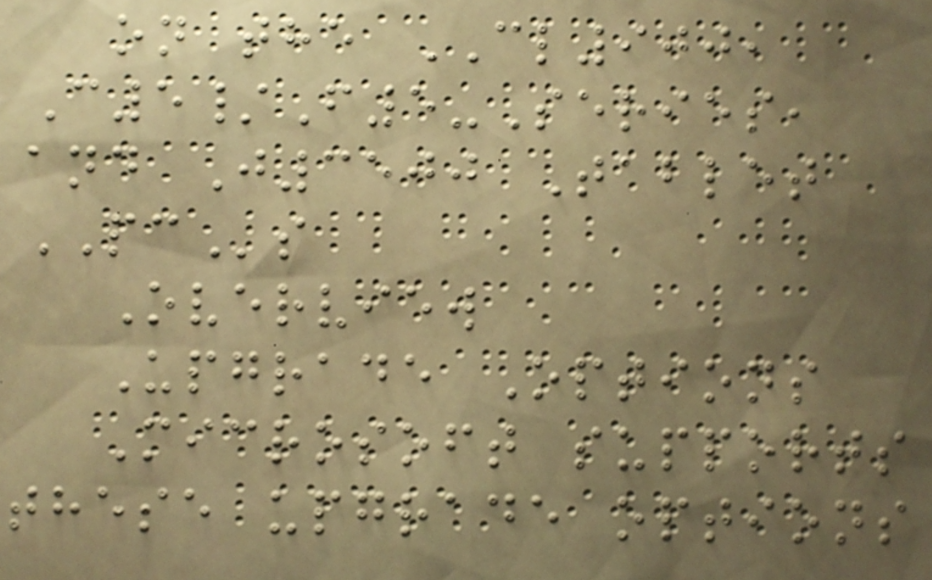on the CL900,
C5/F5-Series,
and J3500 Tablet
PCs
Overview
Upgrade Options
Microsoft supports
these upgrade options
